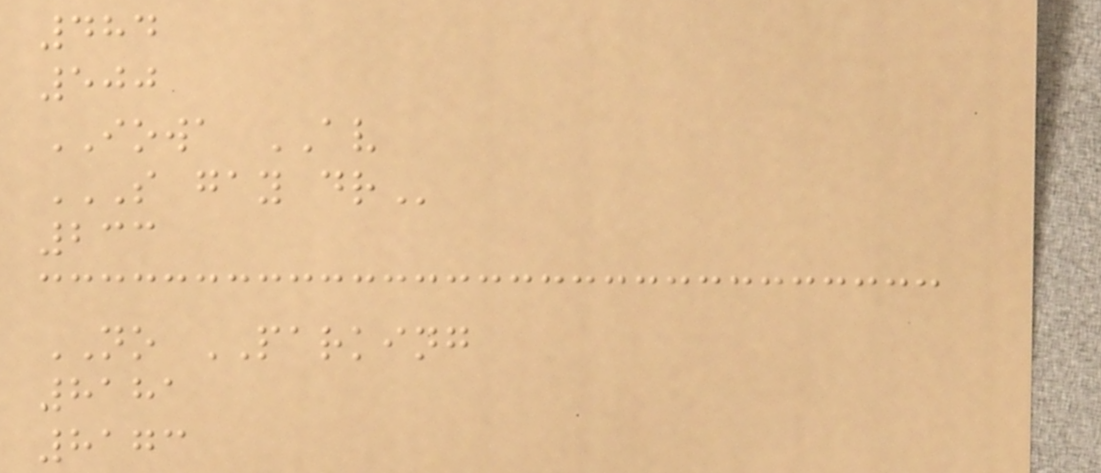484
500
IOWA AV
S GAY DR
233
NO PARKING
8181
8173
